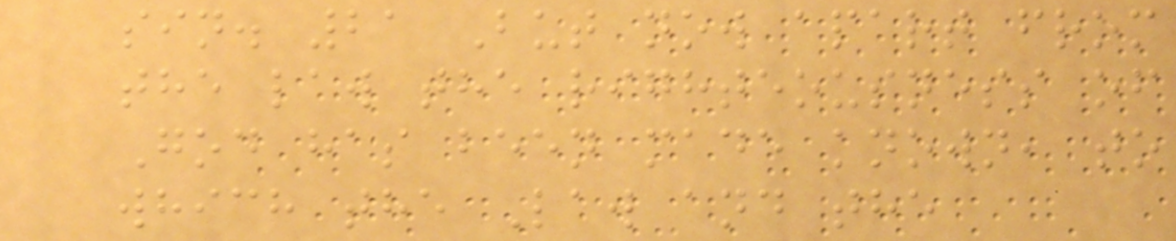sin. 21 But now apart from
the law the righteousness of
God has been made known, to
which the Law and the
